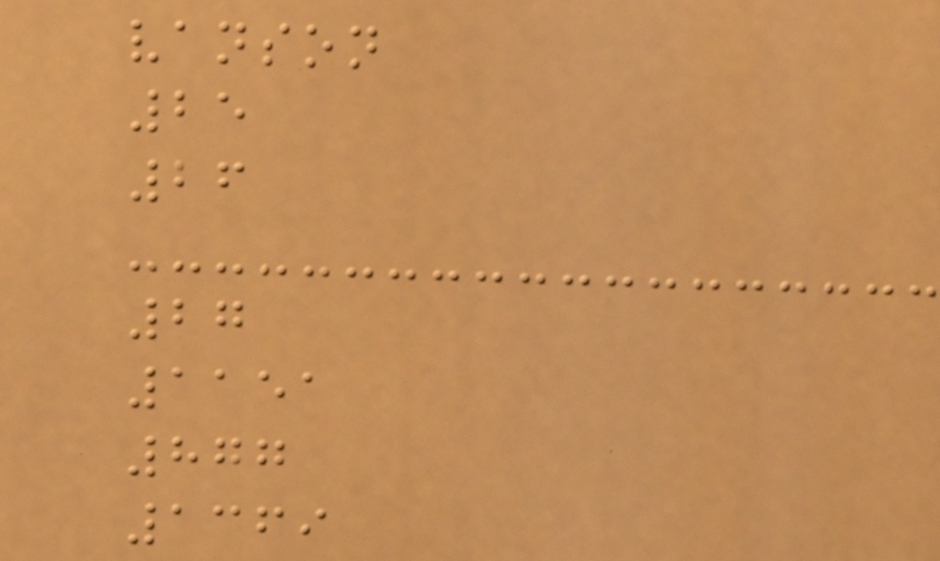vanson
25
26
27
1151
877
1369
